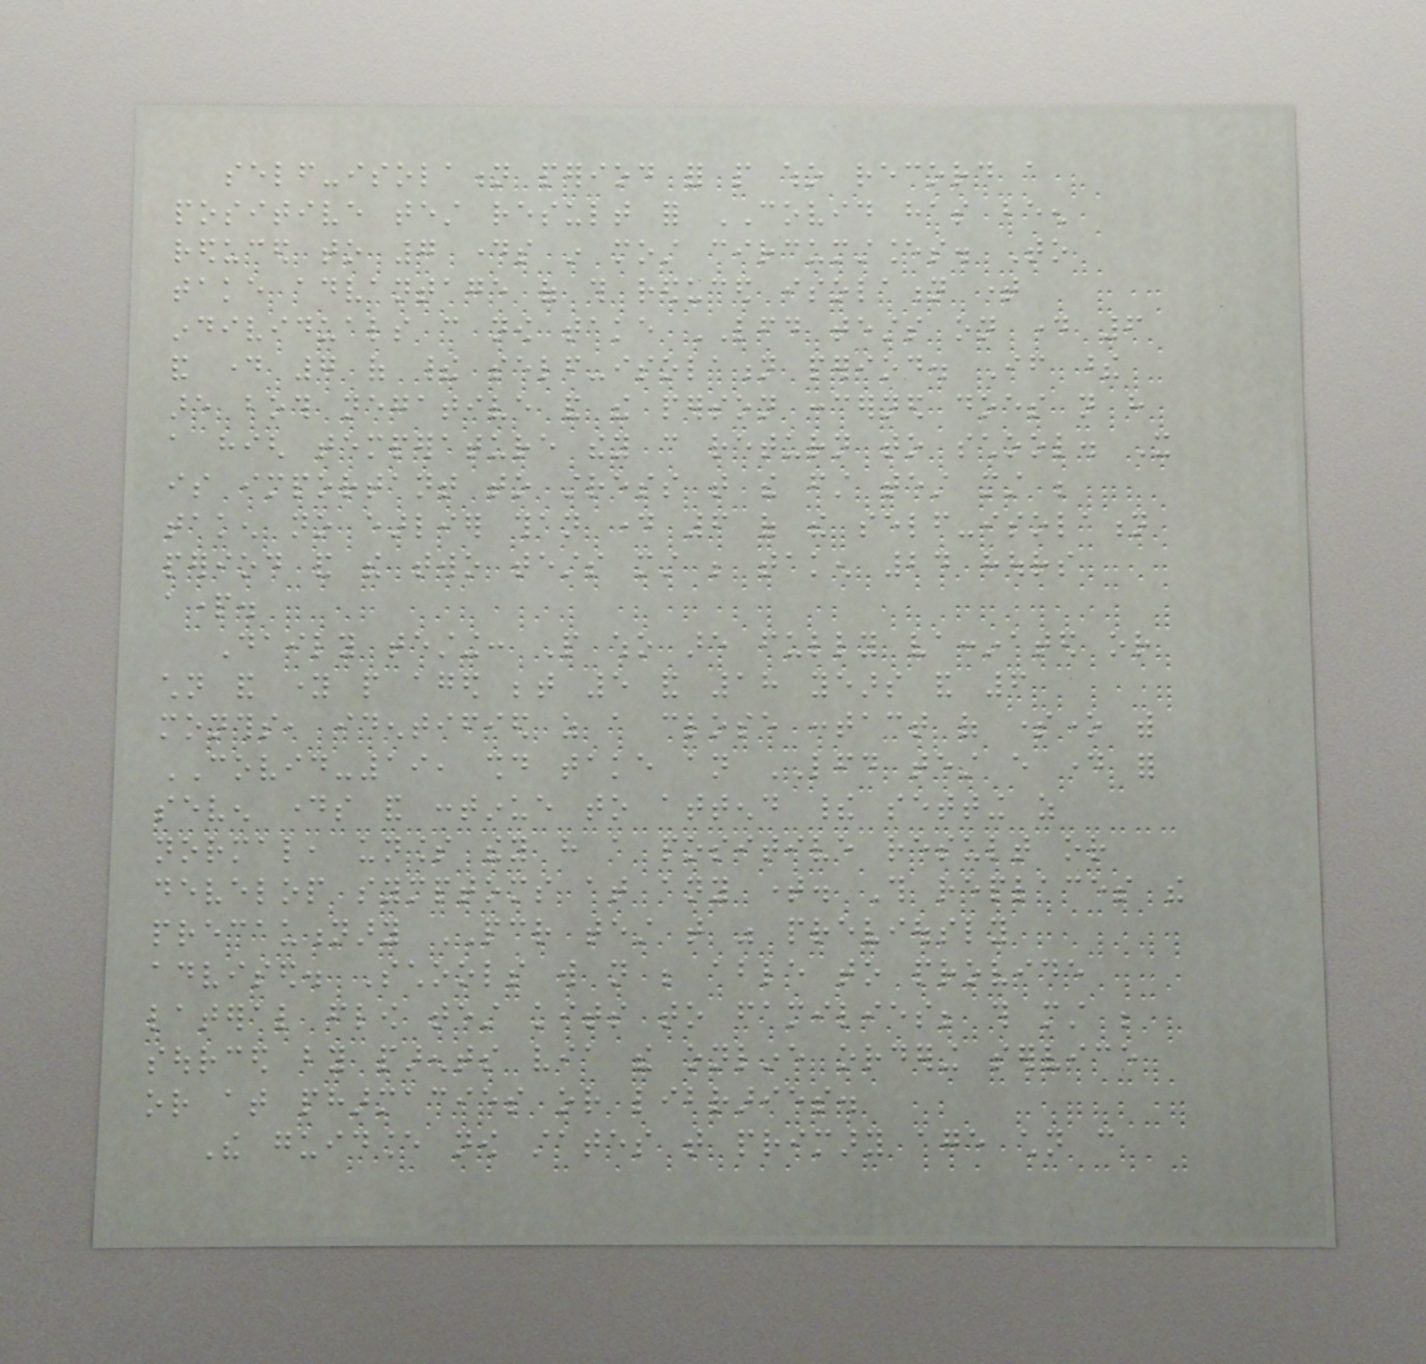self-isolation period for people who record a
positive test result for COVID has been
reduced to 7 days in most circumstances. To
take advantage of this reduced isolation time
individuals can now take LFD tests on day 6
and day 7 of their self-isolation period. If these
are both negative and the person concerned does not have
a high temperature they can return to school. It
is important to stress that the first test must be
taken no earlier than day 6 of the self-isolation
period and the two tests must be taken 24 hours
apart.
Daily testing: People who are fully vaccinated or
children and young people aged between 5 and 18 years and 6
months, identified as a close contact of someone with
COVID-19, should take an LFD test every day for
seven days and continue to attend their setting as
normal, unless they have a positive result or
develop symptoms at any time. This replaces the
precautionary PCR test that was previously
advised. Schools will not be able to provide
lateral flow test kits to families; this must be
sourced by parents via the online ordering service
or at pharmacies or libraries.
The guidance now states that primary age children can
